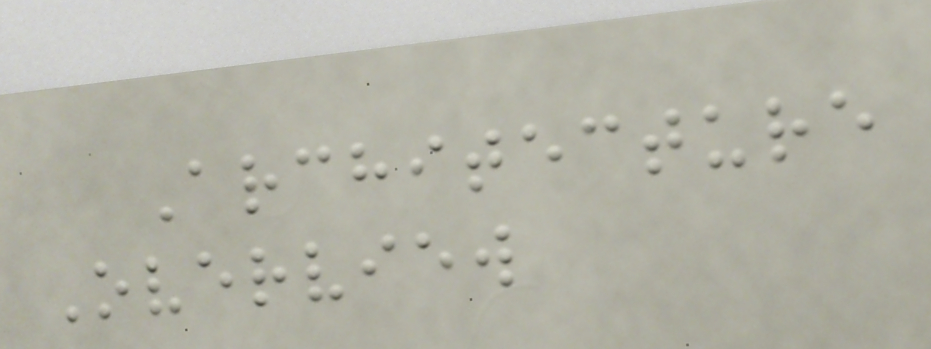Architecture
Overview
